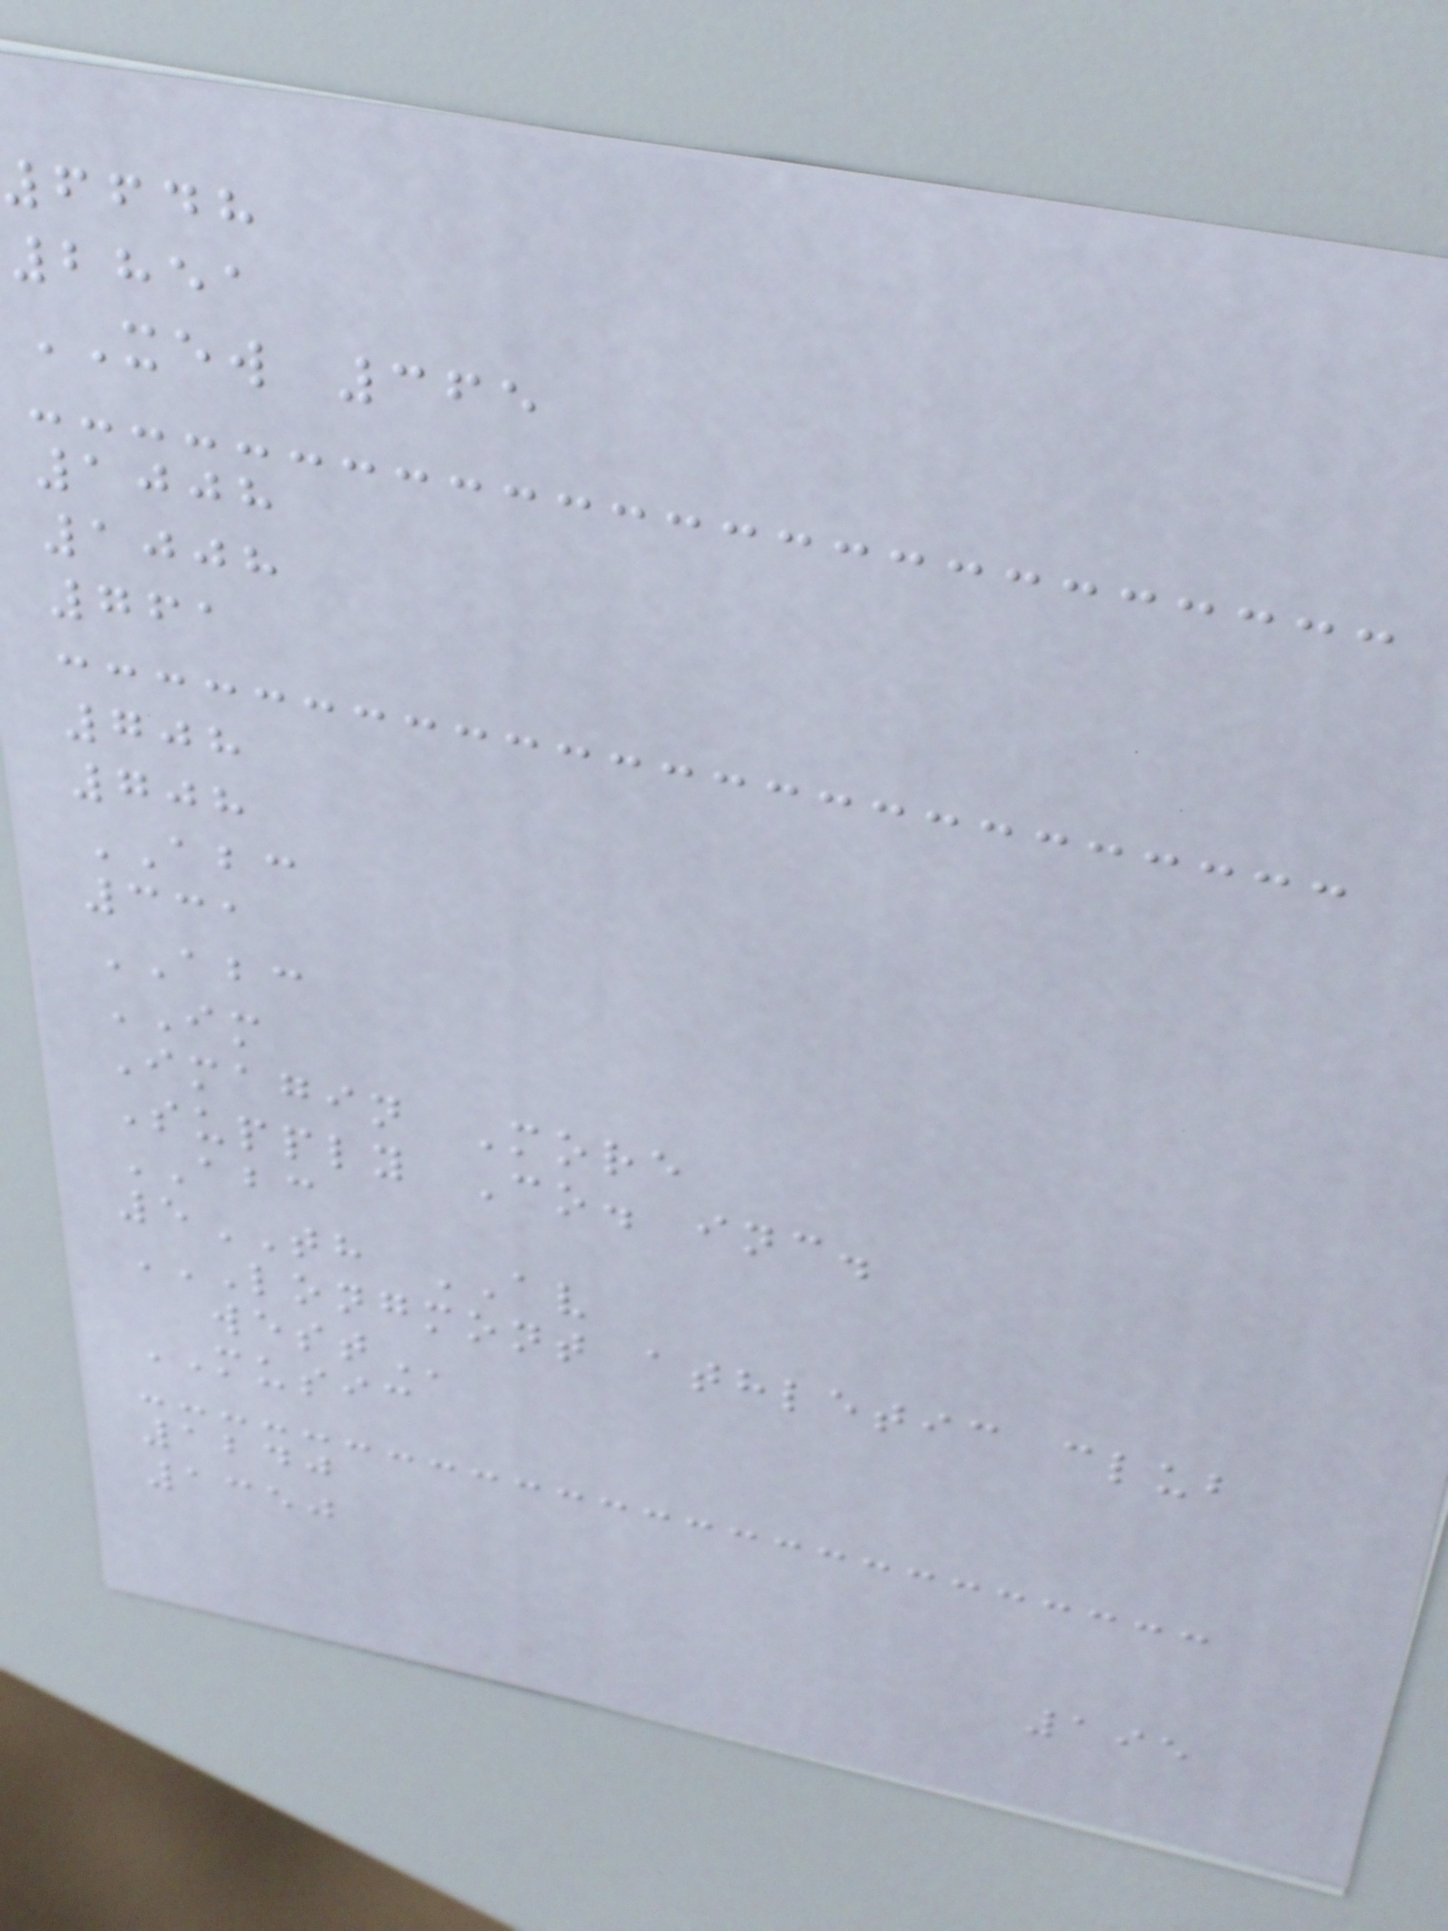ffdh
2851
XEW 365
1008
1008
761
708
708
ABC
331
ABC
IM
Imagin More
Supply Co. inc.
ABC
5TH AV
LONGMONT ATHLETIC CLUB
MUSIC
1240
1350
195
